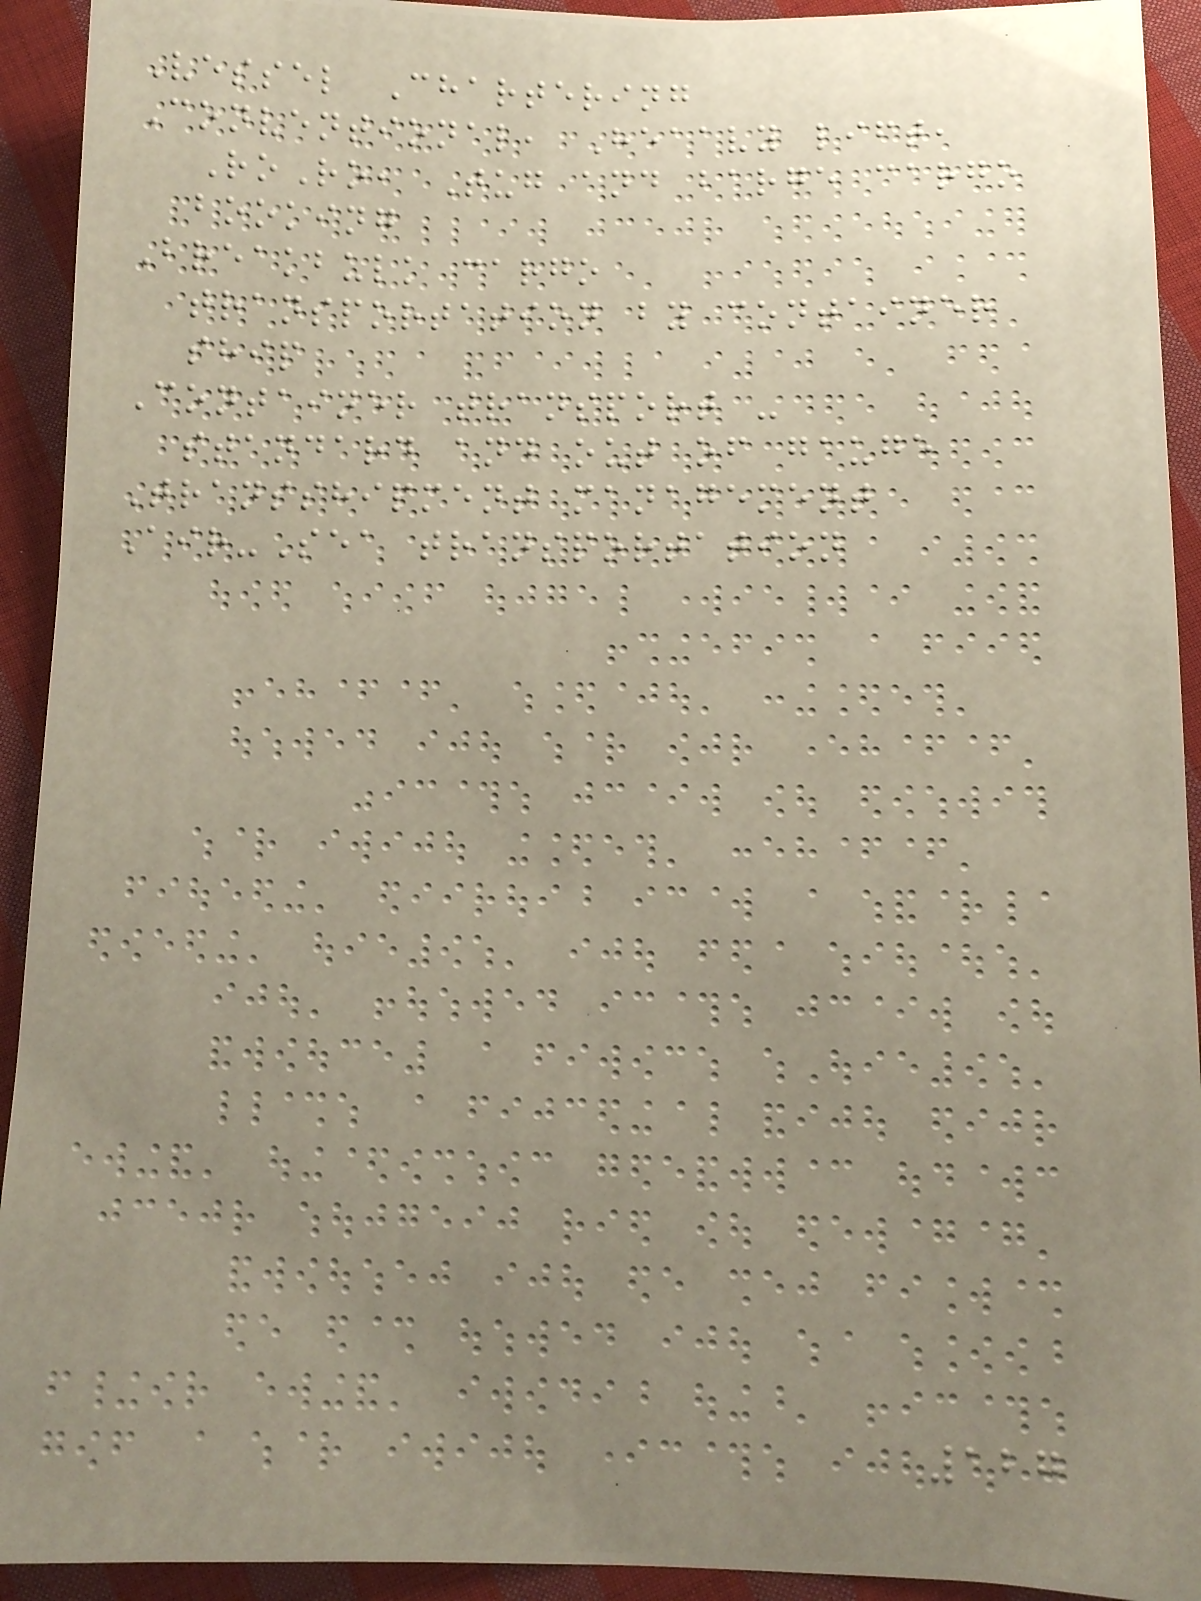Vessel Chartering
Conventional, Heaavy lift,
RoRo, Tug and barge cargo
booking
Breakbulk cargo
transportation by container
ship
Container transport -
standard and out of gauge
Transshipment management
Air-Sea transportation
127
